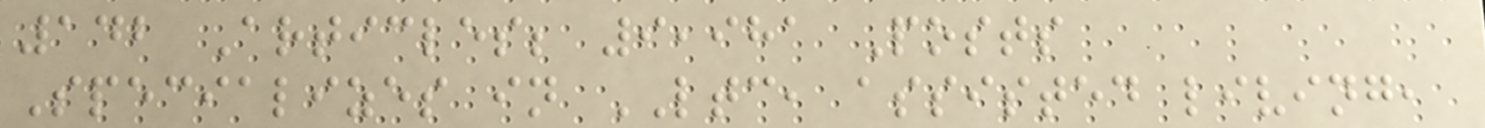142 Articles; 9,981 Posts
Specializes in LTC, assisted living,
